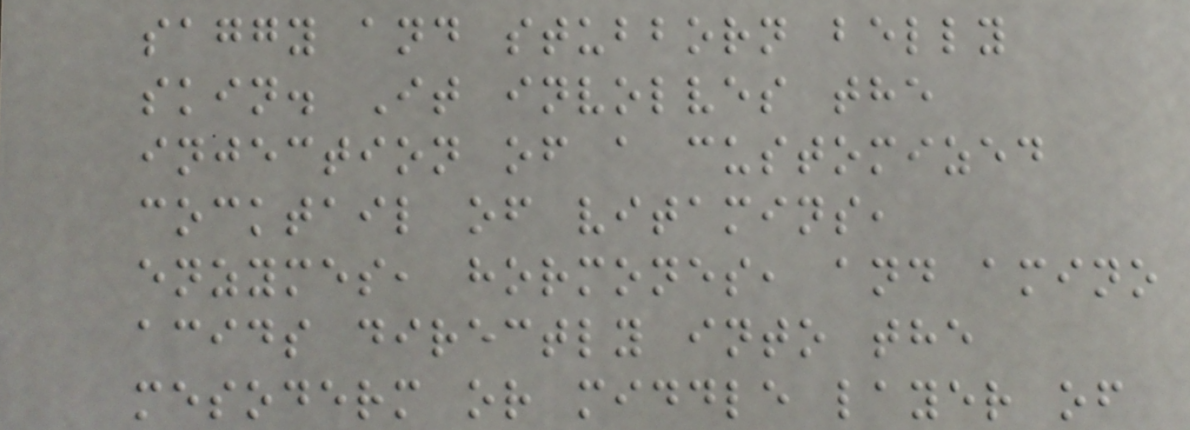saggy and stubborn belly
skin. It involves the
injection of a customized
cocktail of vitamins,
enzymes, hormones, and amino
acids directly into the
mesoderm or middle layer of
